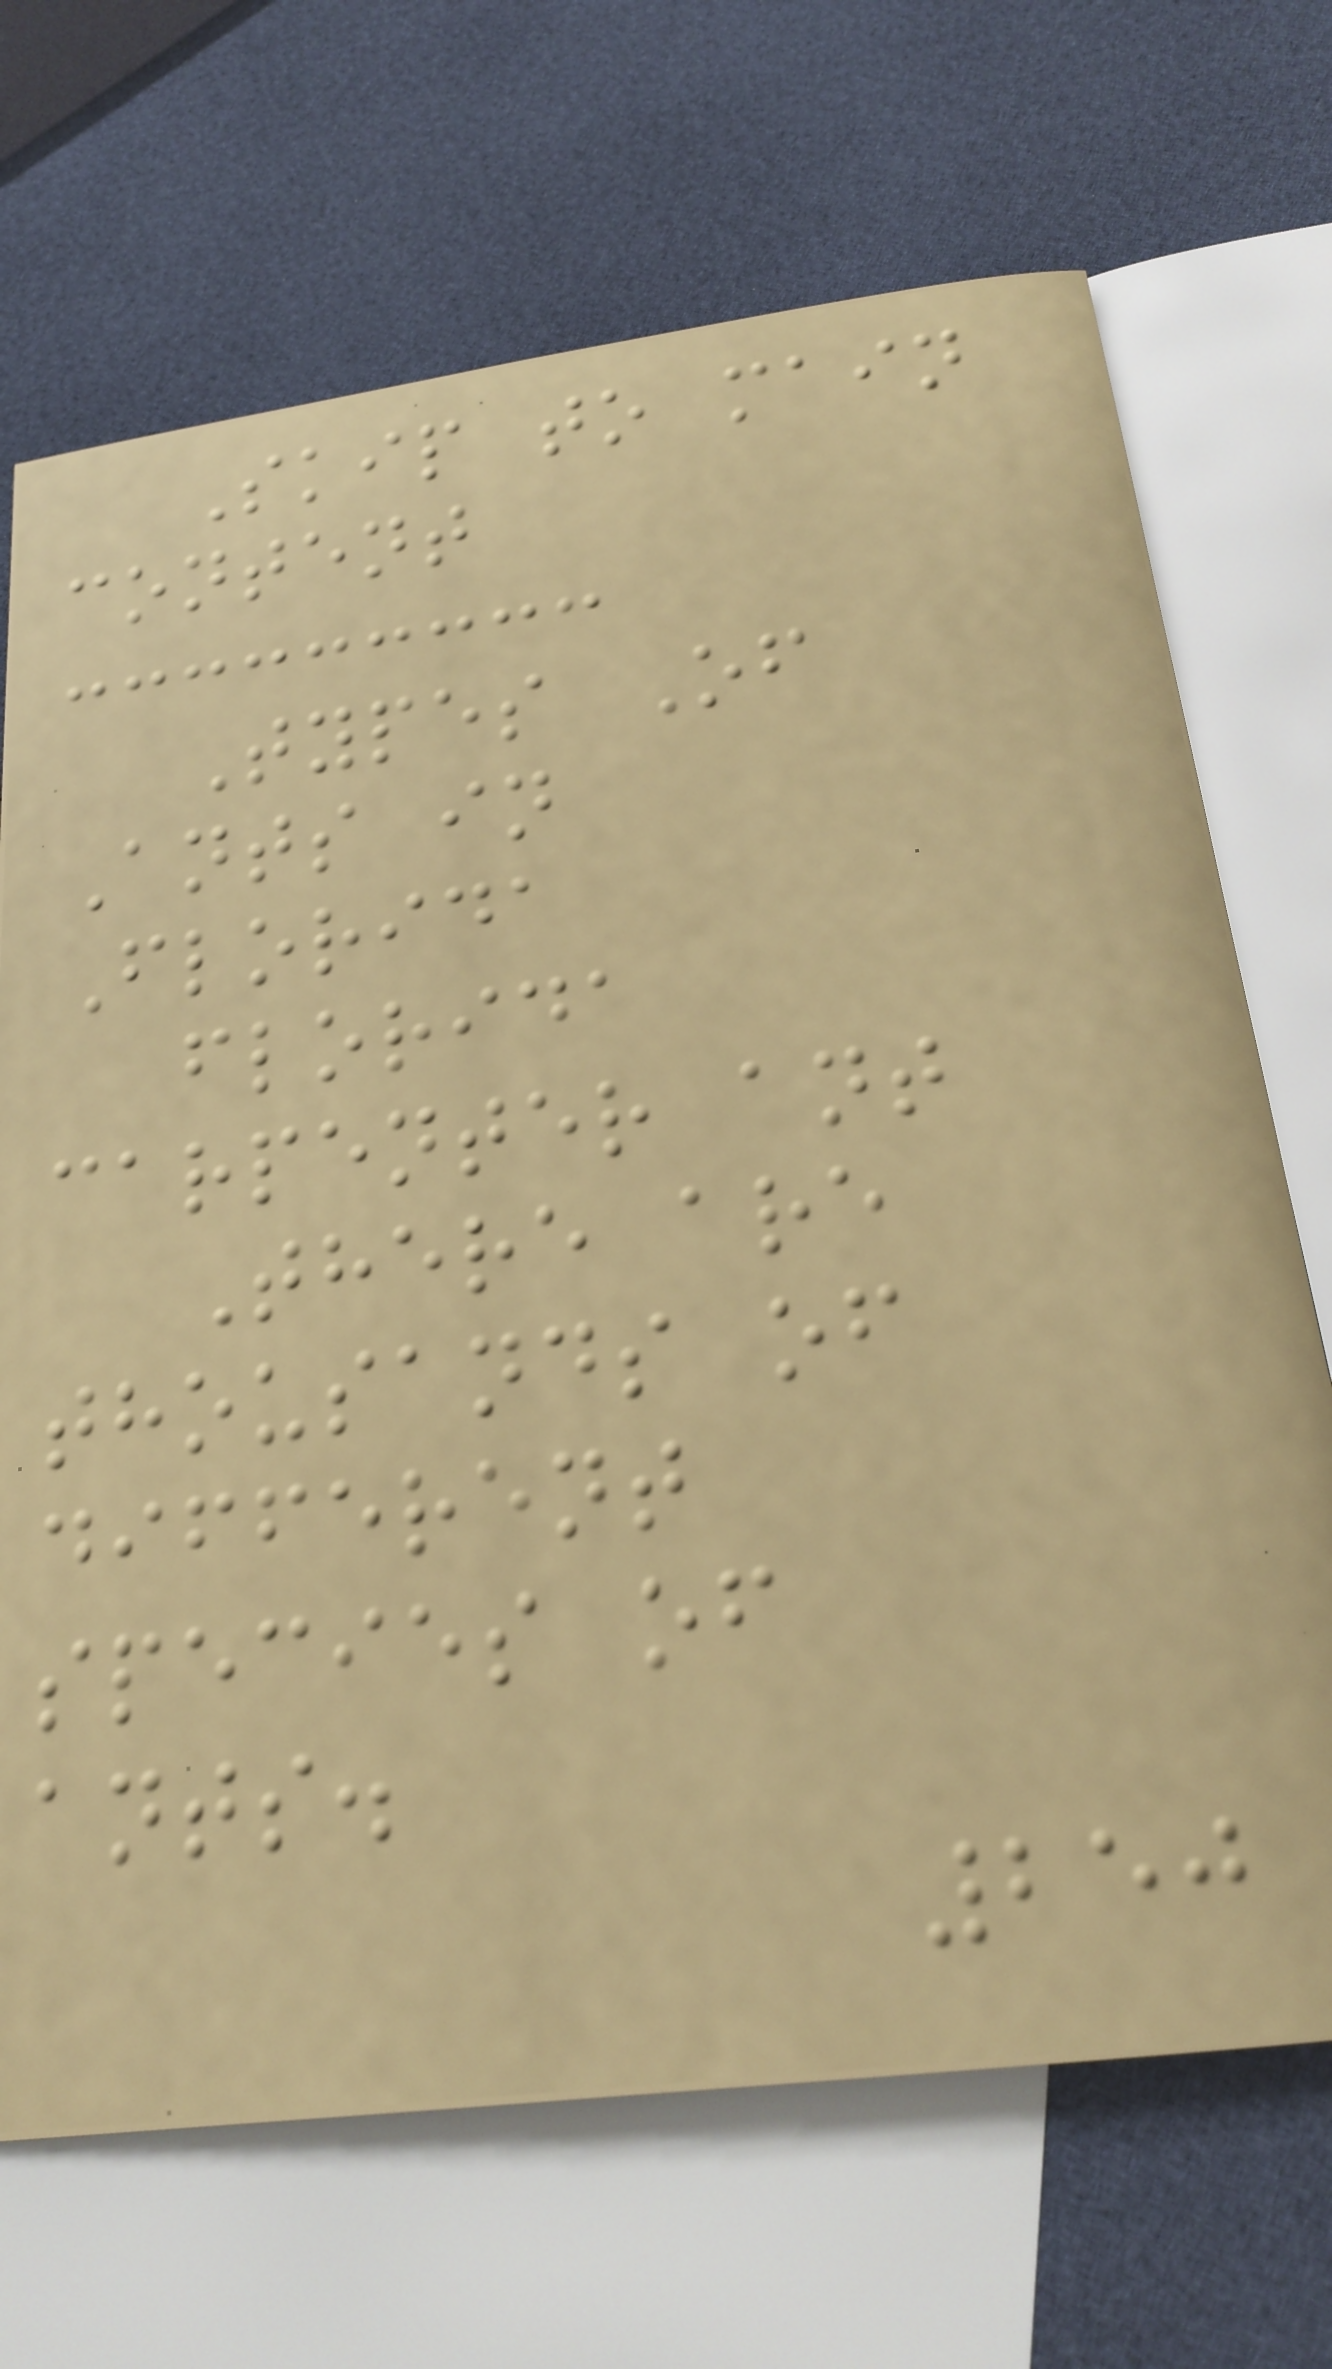Skip to main
content
Types Of
Ants in
Florida
florida
carpenter ant
There are
thousands of
different
species of
ants.
250
